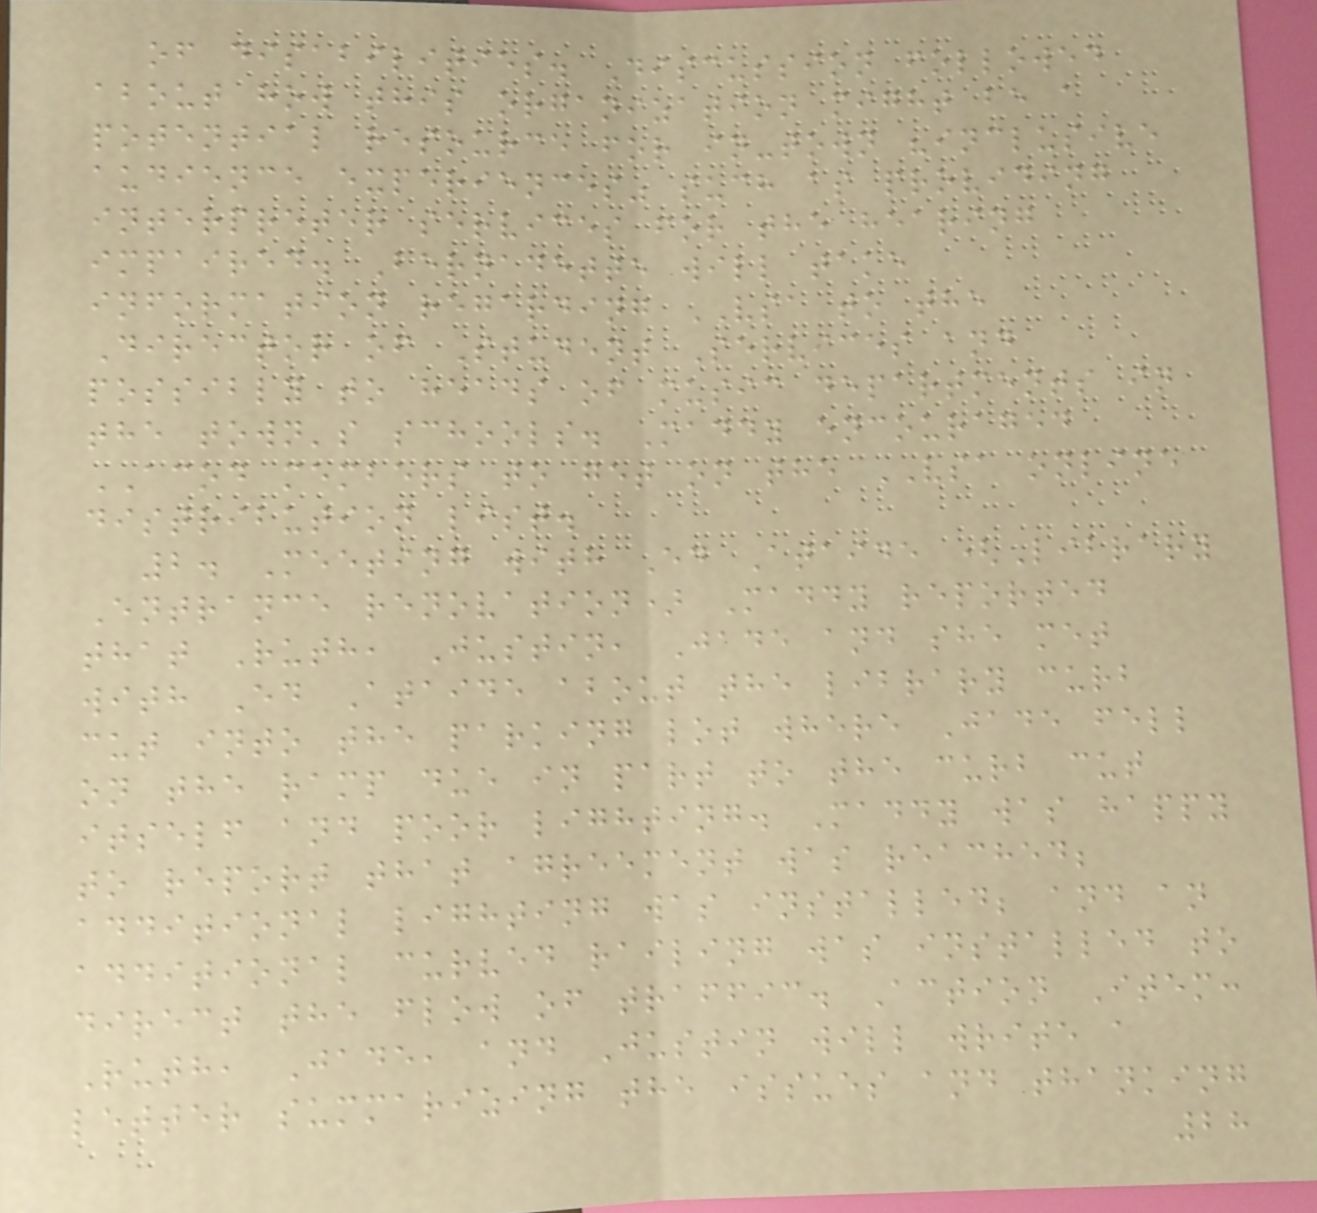of disabilities. Discussion followed
about how this organization might be a
potential resource for in-town "inclusive
audience experiences" such as providing
interpreter services for the hearing
impaired. Bernadette will take
information regarding VSA to the
Director of Student Services and
possibly to heads of music departments in
the town's schools. Maddy encouraged
ACOD members to get on the VSA online
distribution list.
2. Meeting with Ed Ataide (Library
Entrance renovation) Maddy reported
that Ruth, Justin, Jade and she met
with Ed Ataide about the library curb
cut into the parking lot where Jade fell
on the ramp due in part to the curb cut
itself and poor lighting. Maddy was happy
to report that agreement was reached;
additional lighting was installed; and an
additional curved railing was installed to
direct the flow of traffic. Action Item:
Ruth, Jade, and Justin will write a
letter summarizing the issues and thanking
28
